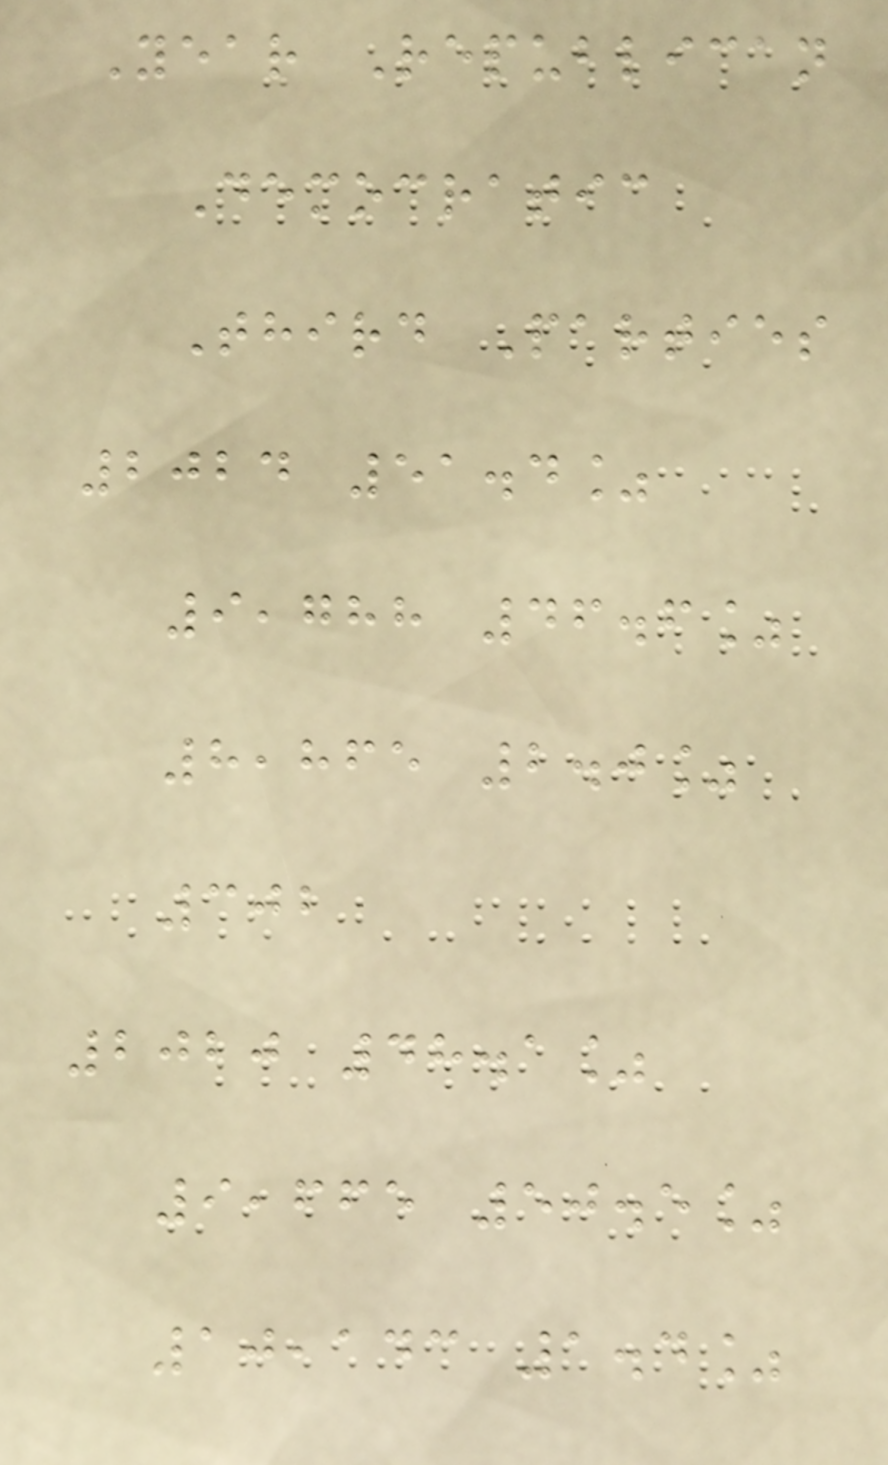Year Republican
Democratic
Third Parties
2024 51.4%
9,788 46.6%
8,865 2.0%
302
2020 48.1%
9,665 50.5%
10,143 1.4%
